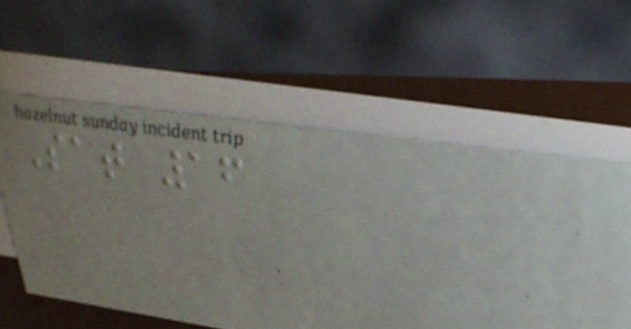Sat 16
